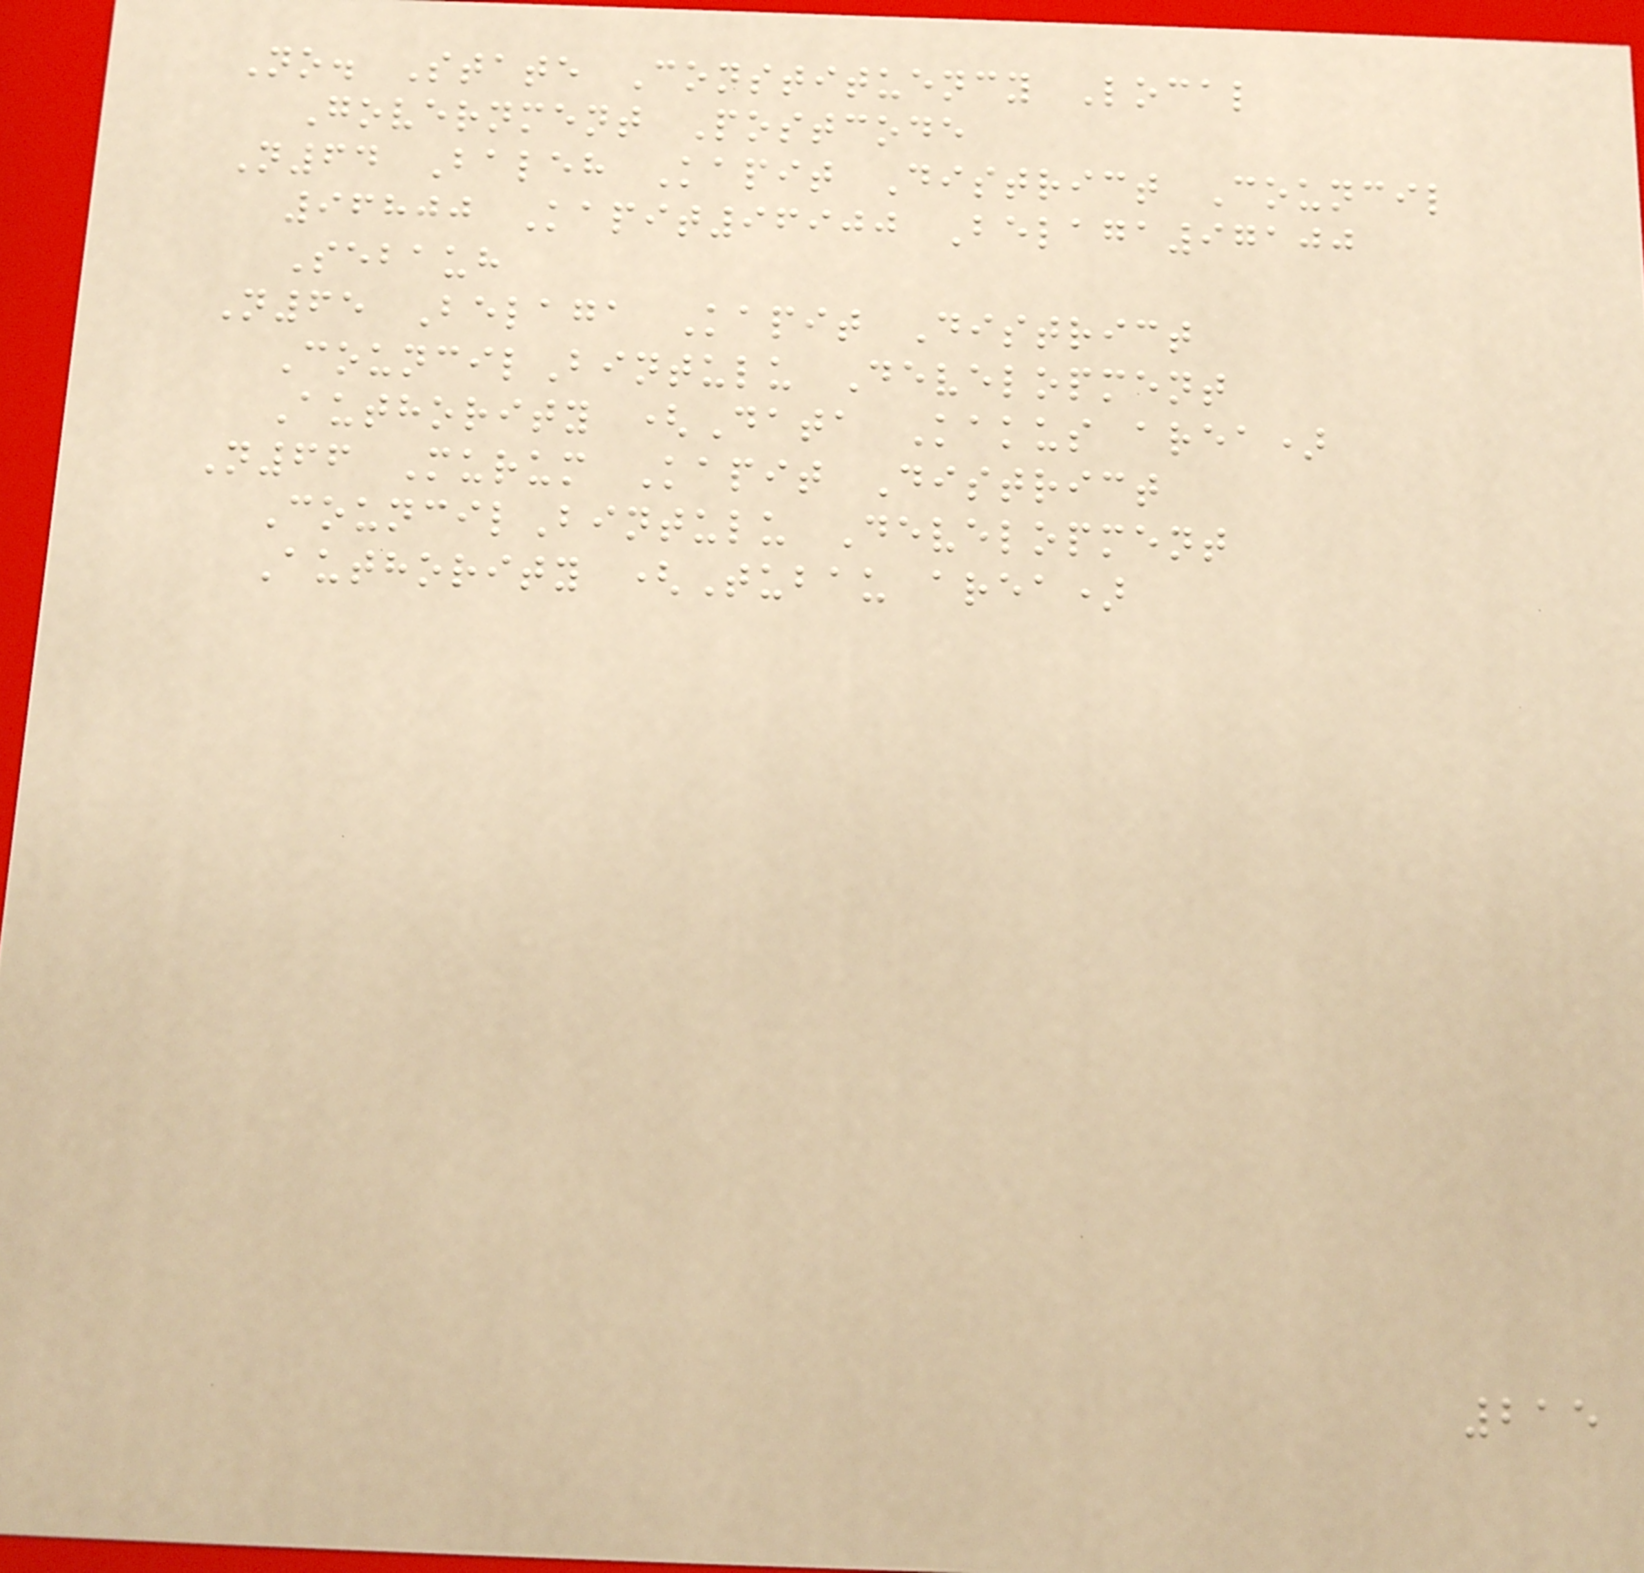No. State Constituency Local
Government Postcode
N64 Baleh Kapit District Council
96800 Kapit96900 Belaga97100
Sebauh
N65 Belaga Kapit District
CouncilBintulu Development
Authority (Data Kakus area)
N66 Murum Kapit District
CouncilBintulu Development
Authority (Tubau area)
215
